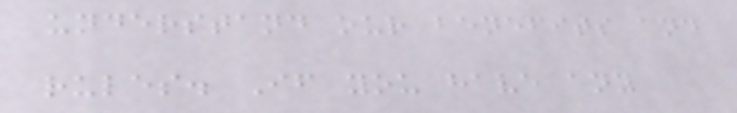understand our benefits and
rules. If you have any
